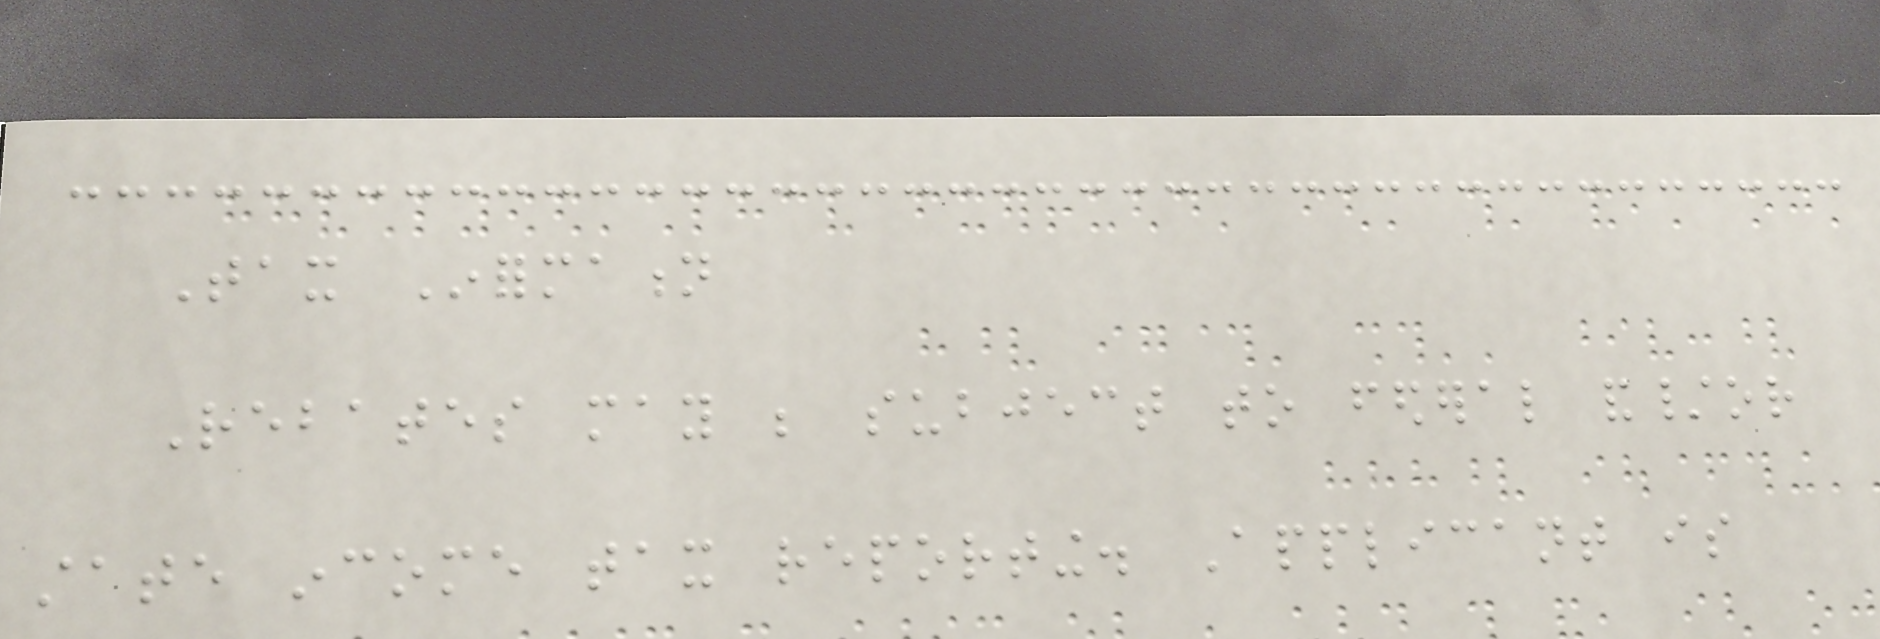Tax Information
Rebates may be subject to federal and/or
state income tax reporting. Applicant is
